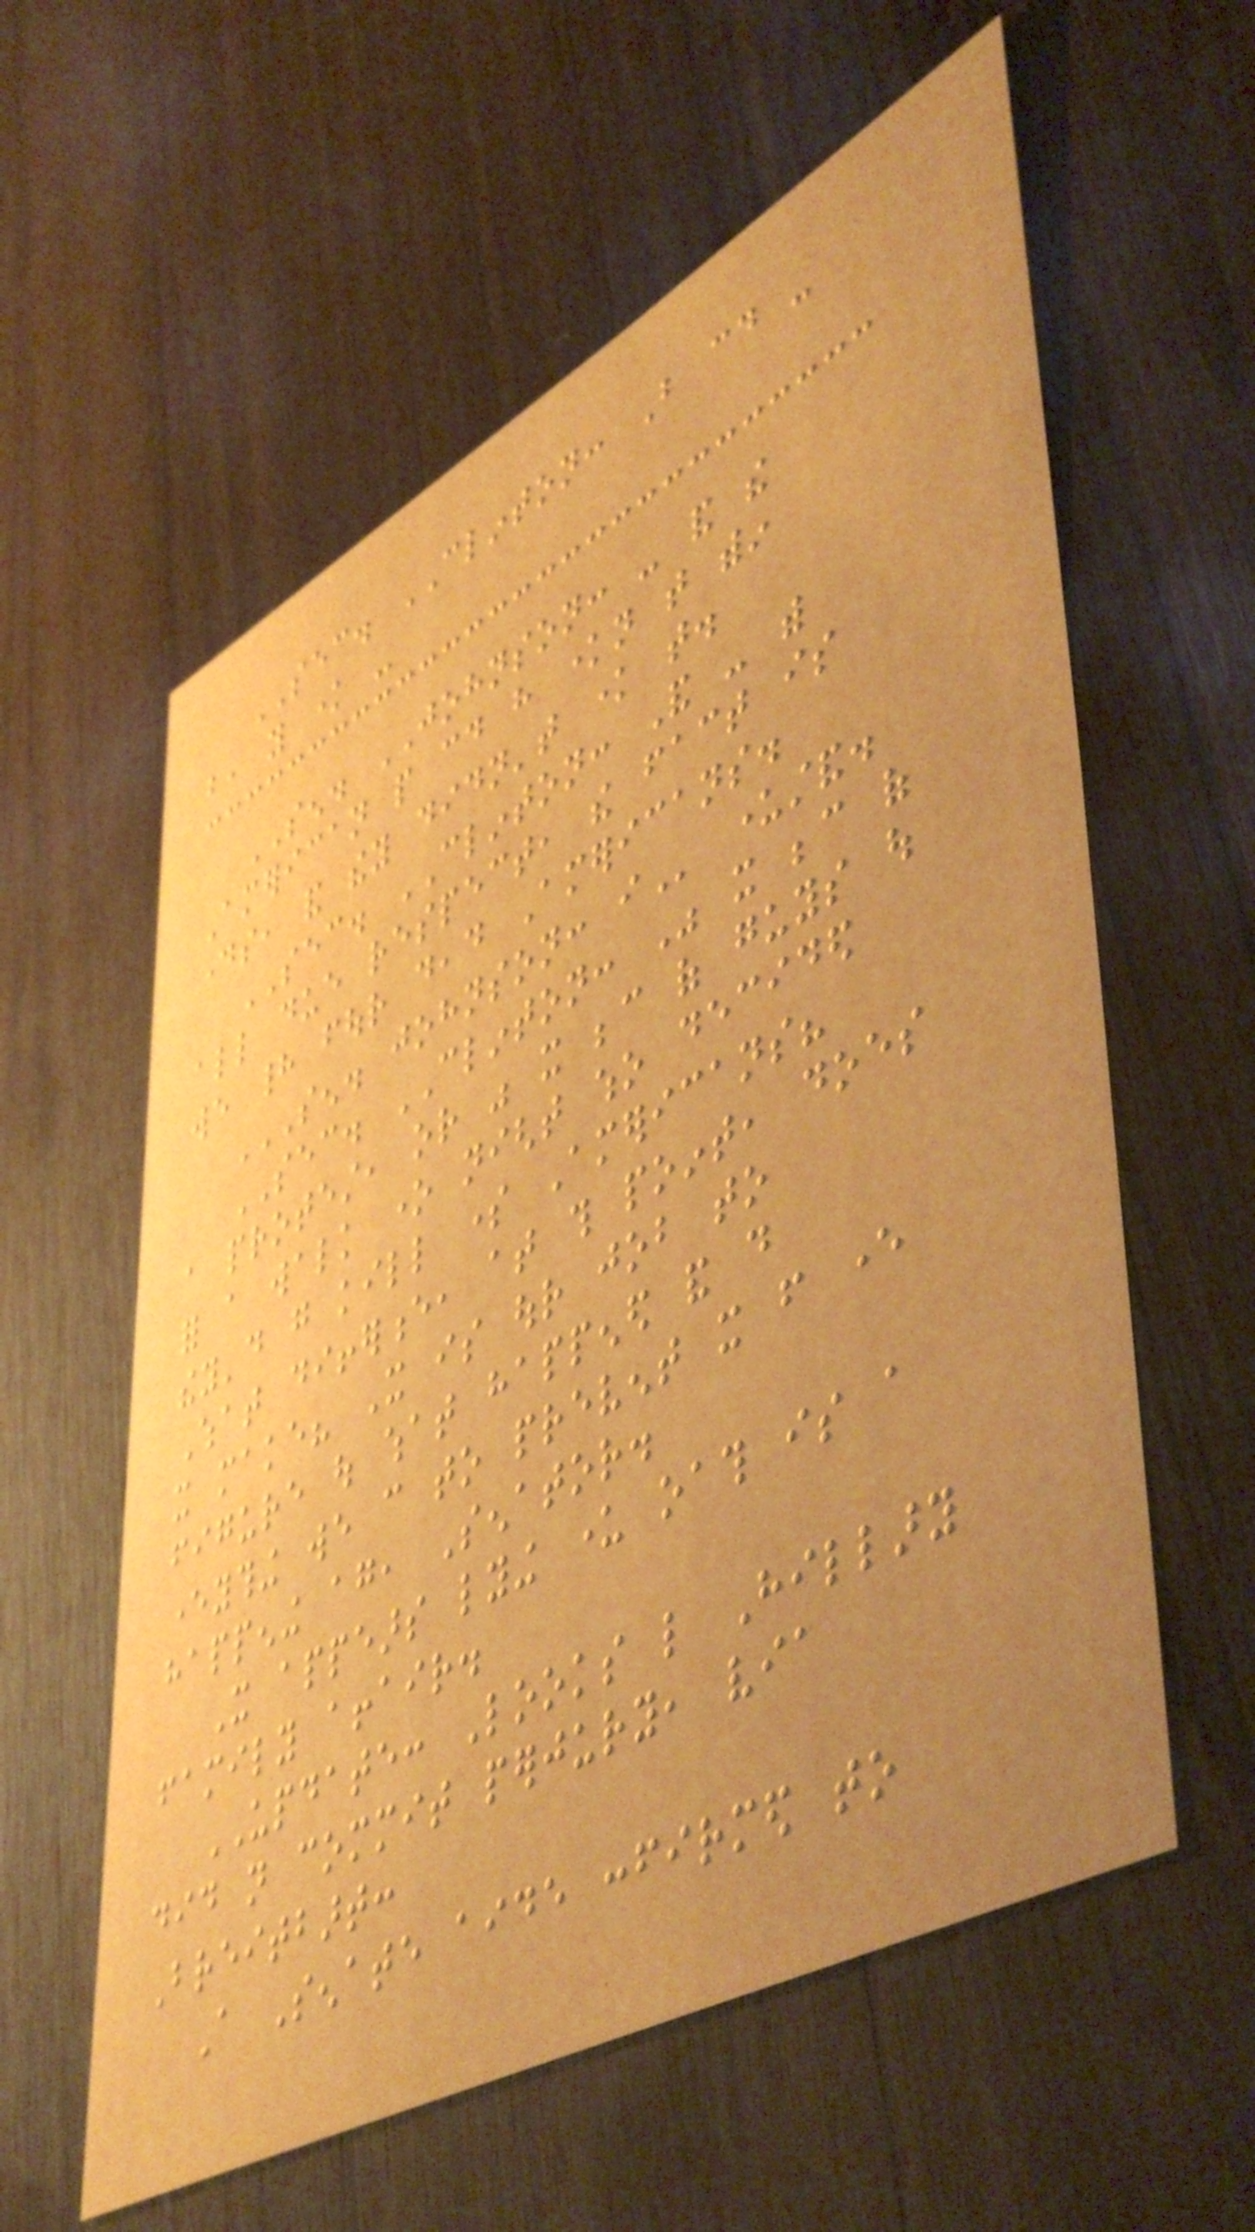SEC. CLINTON: But could -
but, you know -
SEN. JOHNSON: - and the
American people could have known that within
days, and they didn't know that.
SEC. CLINTON: And - with
all due respect, the fact is
we had four dead Americans.
SEN. JOHNSON: I understand.
SEC. CLINTON: Was it because of
a protest, or was it because of guys out
for a walk one night who decided
they'd go kill some Americans?
What difference, at this point, does
it make? It is our job to
figure out what happened and do
everything we can to prevent it from ever
happening again, Senator.
It appears lying under oath is a
family affair.
UPDATE: Looks like Hillary
did not commit perjury, via
Breitbart:
A Senate aide confirmed to
